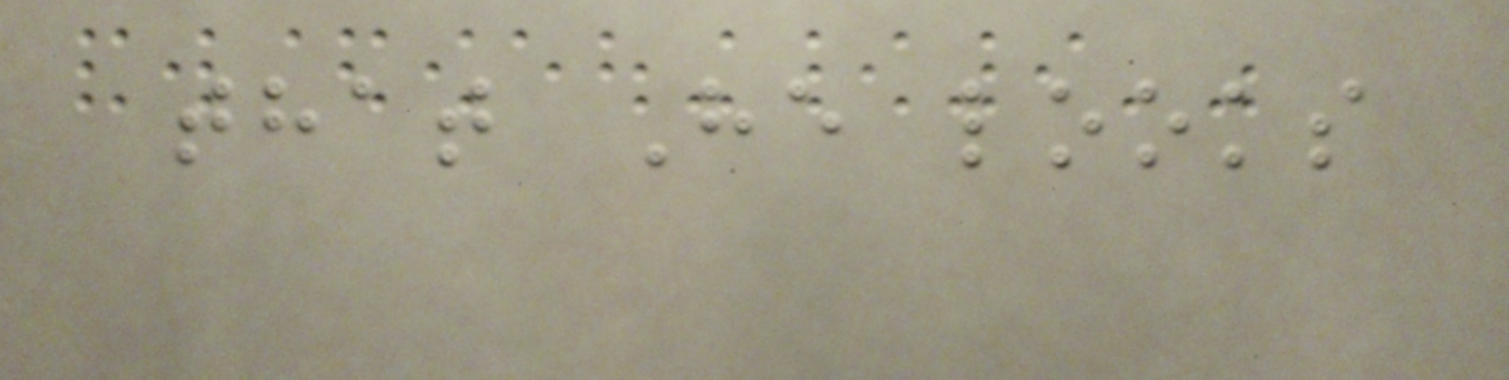that He looks
